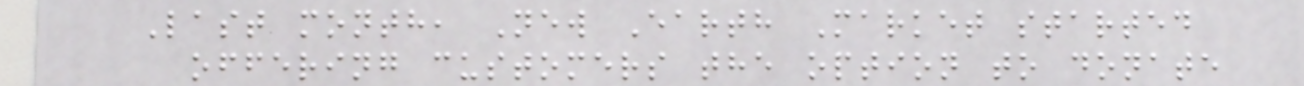Last month, New Earth Market started
offering customers the option to donate
